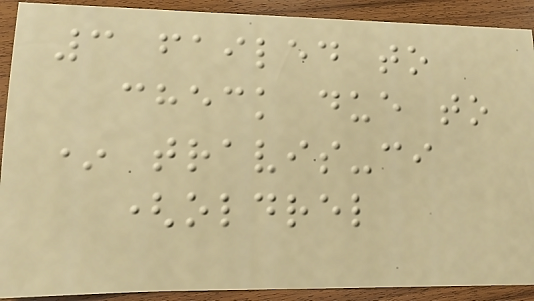3 failed to
check due to
* travis-ci
(oldrel
